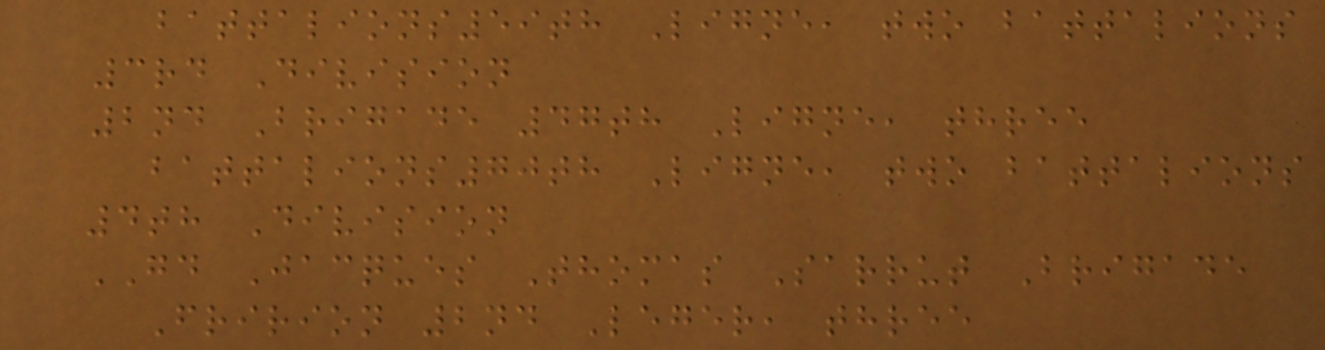battalions59th Ligne, two battalions
3rd Division
2nd Brigade 47th Ligne, three
battalions70th Ligne, two battalions
4th Division
GD Jacques Thomas Sarrut Brigade
Fririon 2nd Leger, three
